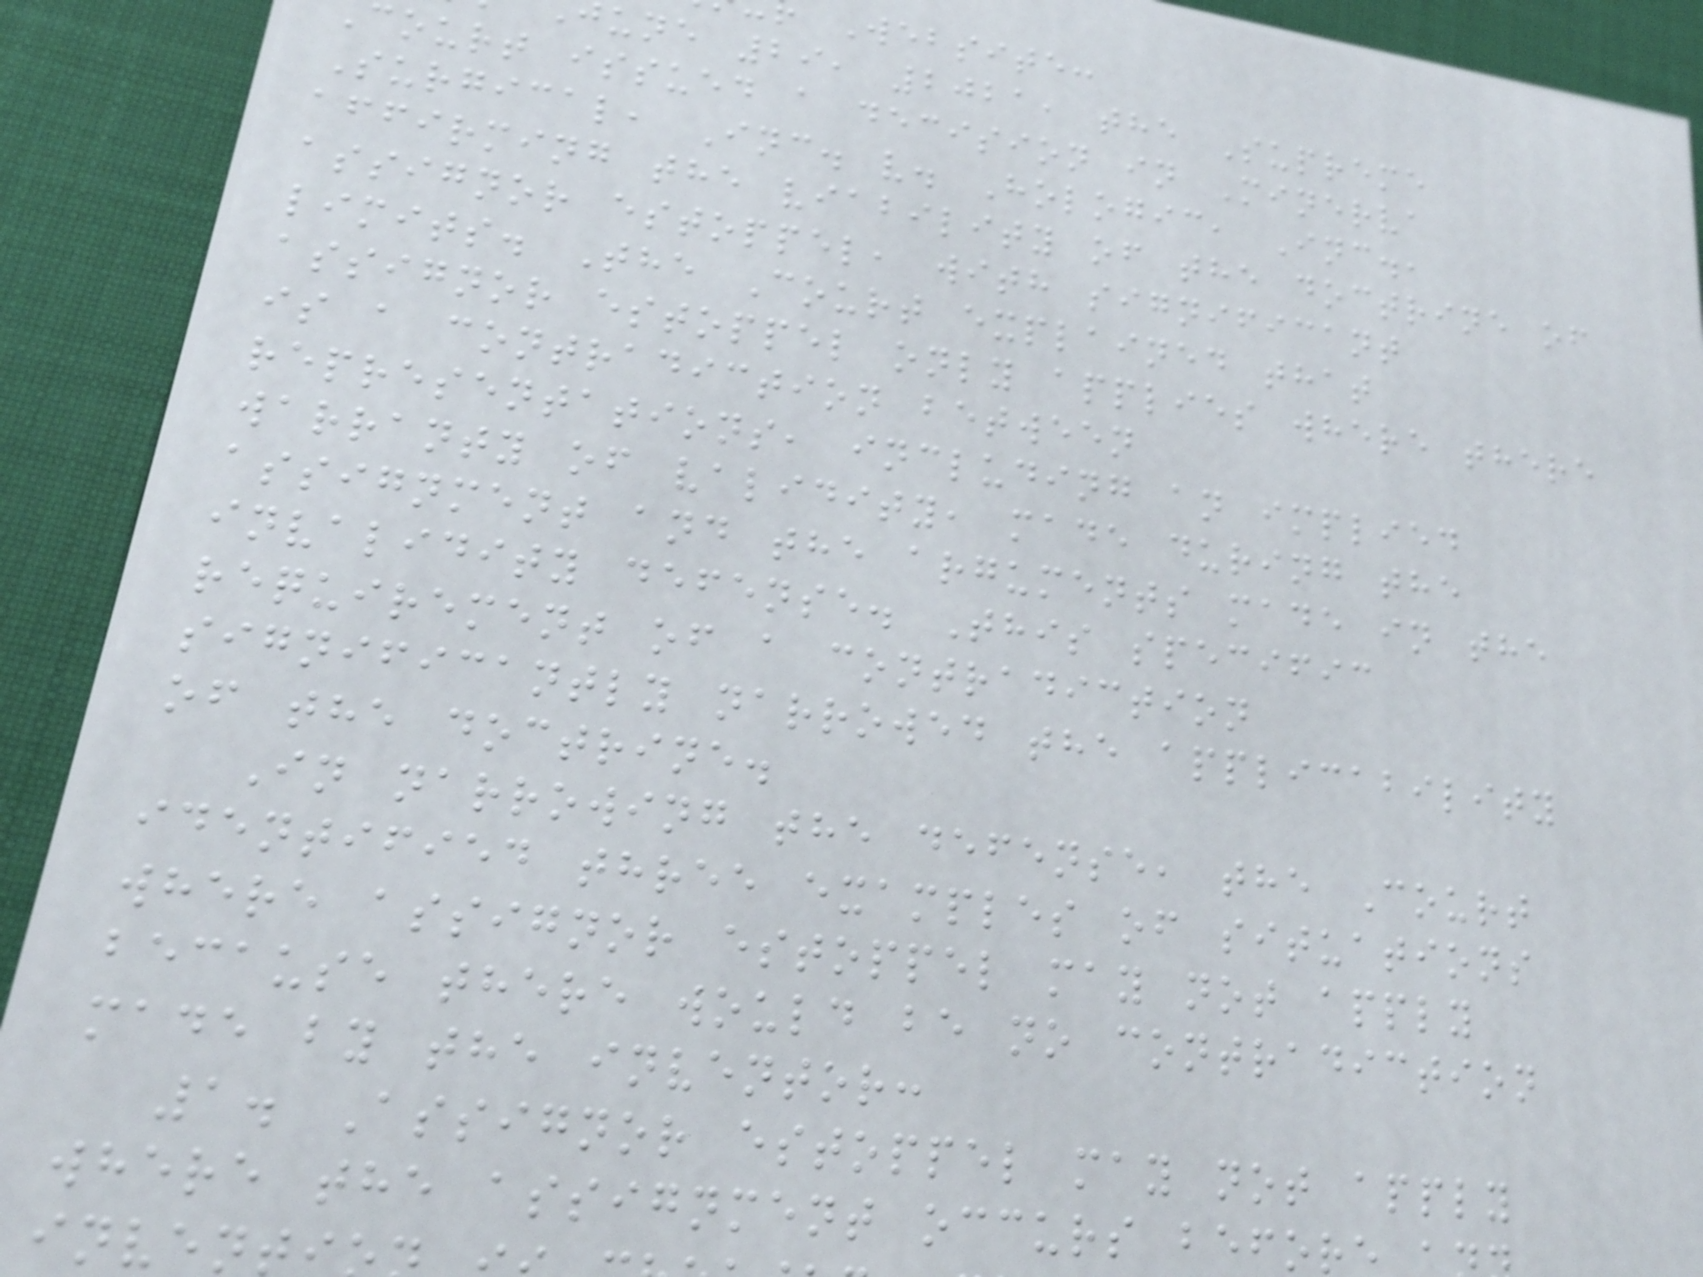Website:
une 29, 2021, the Supreme
court issued a decision in Minerva
Surgical, Inc. v. Hologic, Inc.,
affirming the viability of the doctrine of
assignor estoppel, with significant
limits. The Court explained that
assignor estoppel only applies where there
is a contradiction between
representations, including an implied
warranty of validity, made during the
assignment and the arguments made in the
invalidity defense. This specific
requirement of a contradiction
significantly narrowed the applicability
of the doctrine.
In narrowing the defense, the Court
identified three examples of situations
where assignor estoppel may not apply
because there would be no contradiction
made by the inventor:
1. Assignor estoppel may not apply
where the assignment occurs before
